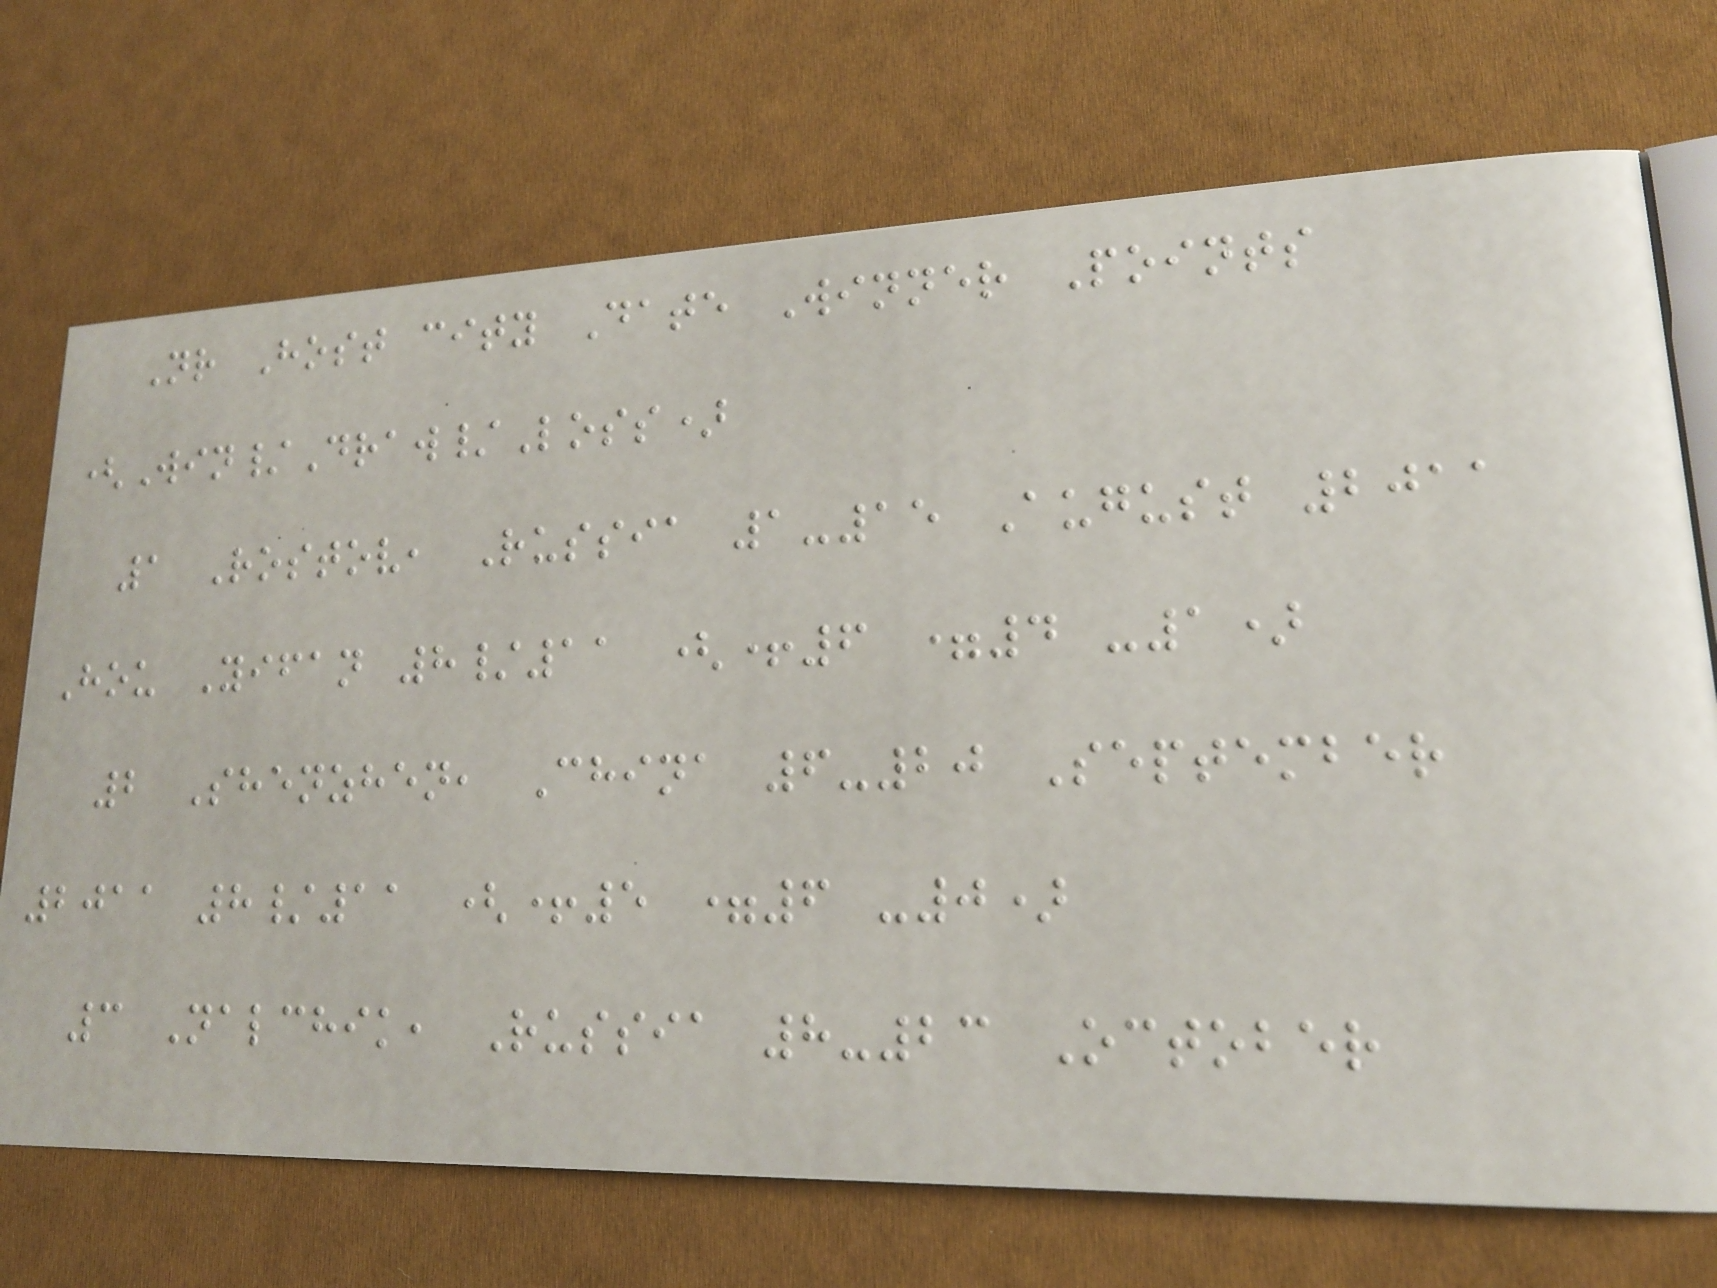Nr Host city Date Winner Points
(Win/Draw/Loss)
1 Rostov, Russia 1-15 August 2011
Hou Yifan 8/11 (+6 =4 -1)
2 Shenzhen, China 6-20 September
2011 8/11 (+5 =6 -0)
3 Nalchik, Russia 8-23 October
